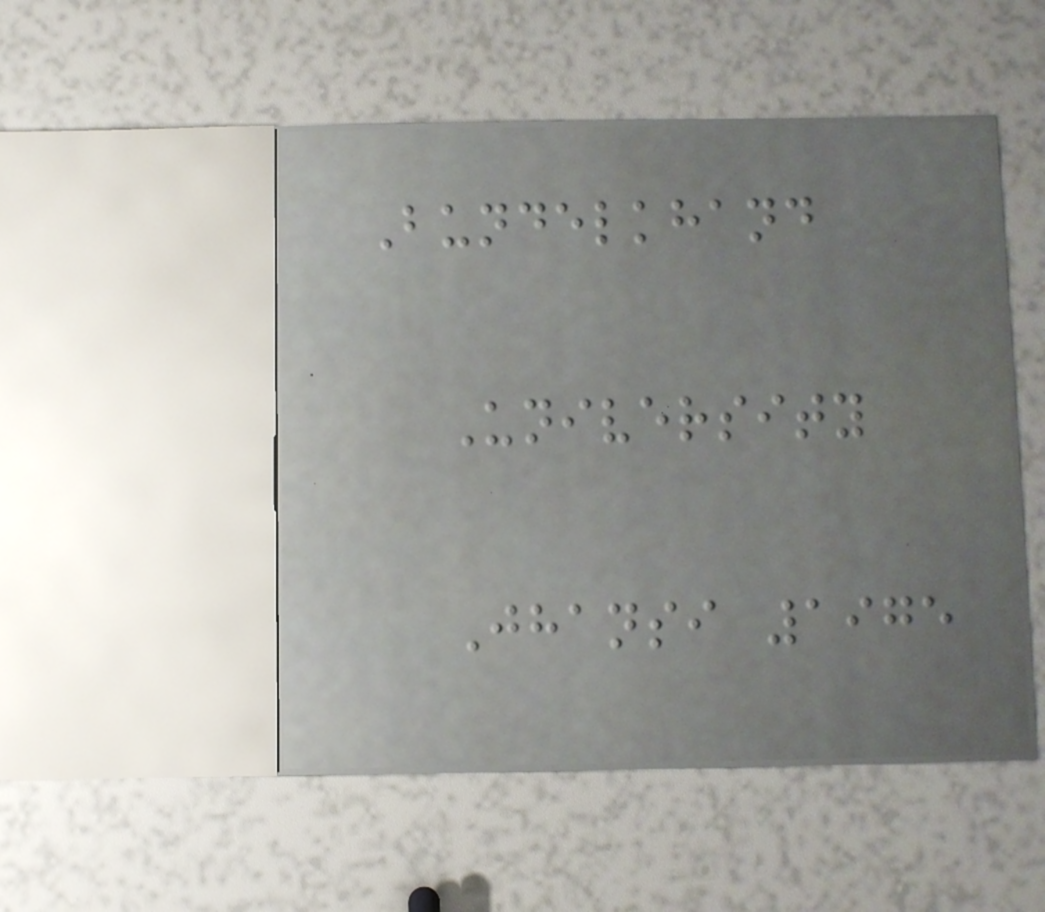Bundelkhand
University
Jhansi 1975
